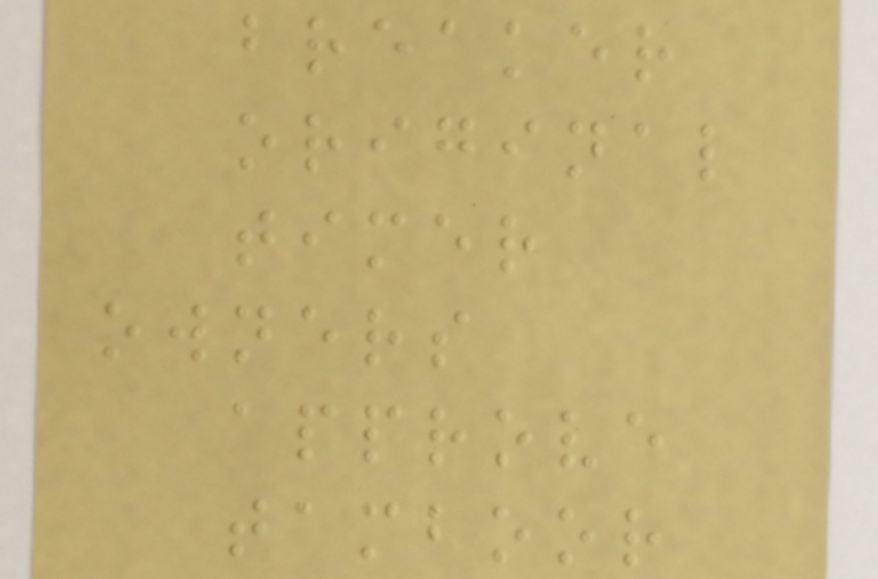breaker
original
timer
owners
approve
tamboor
